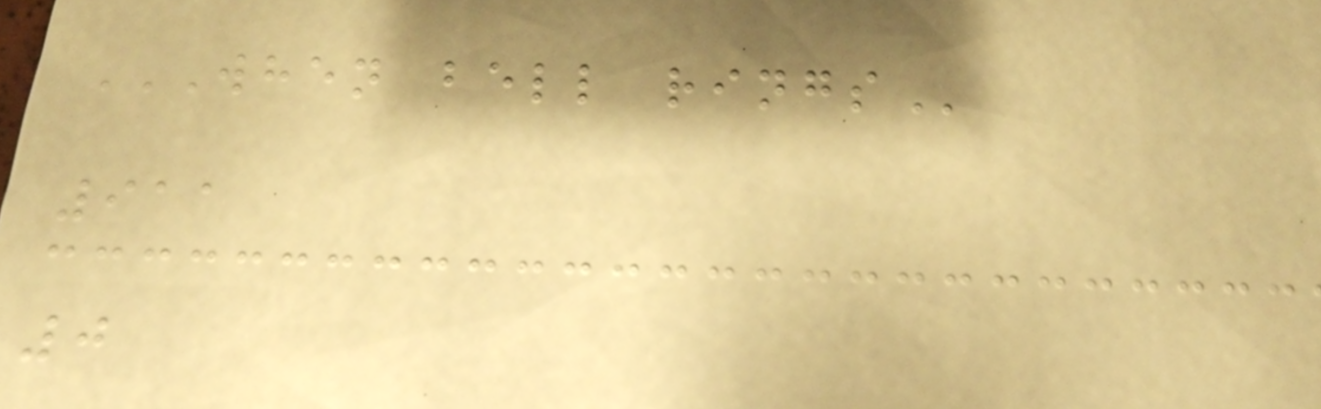WHEN BELL RINGS
911
0
